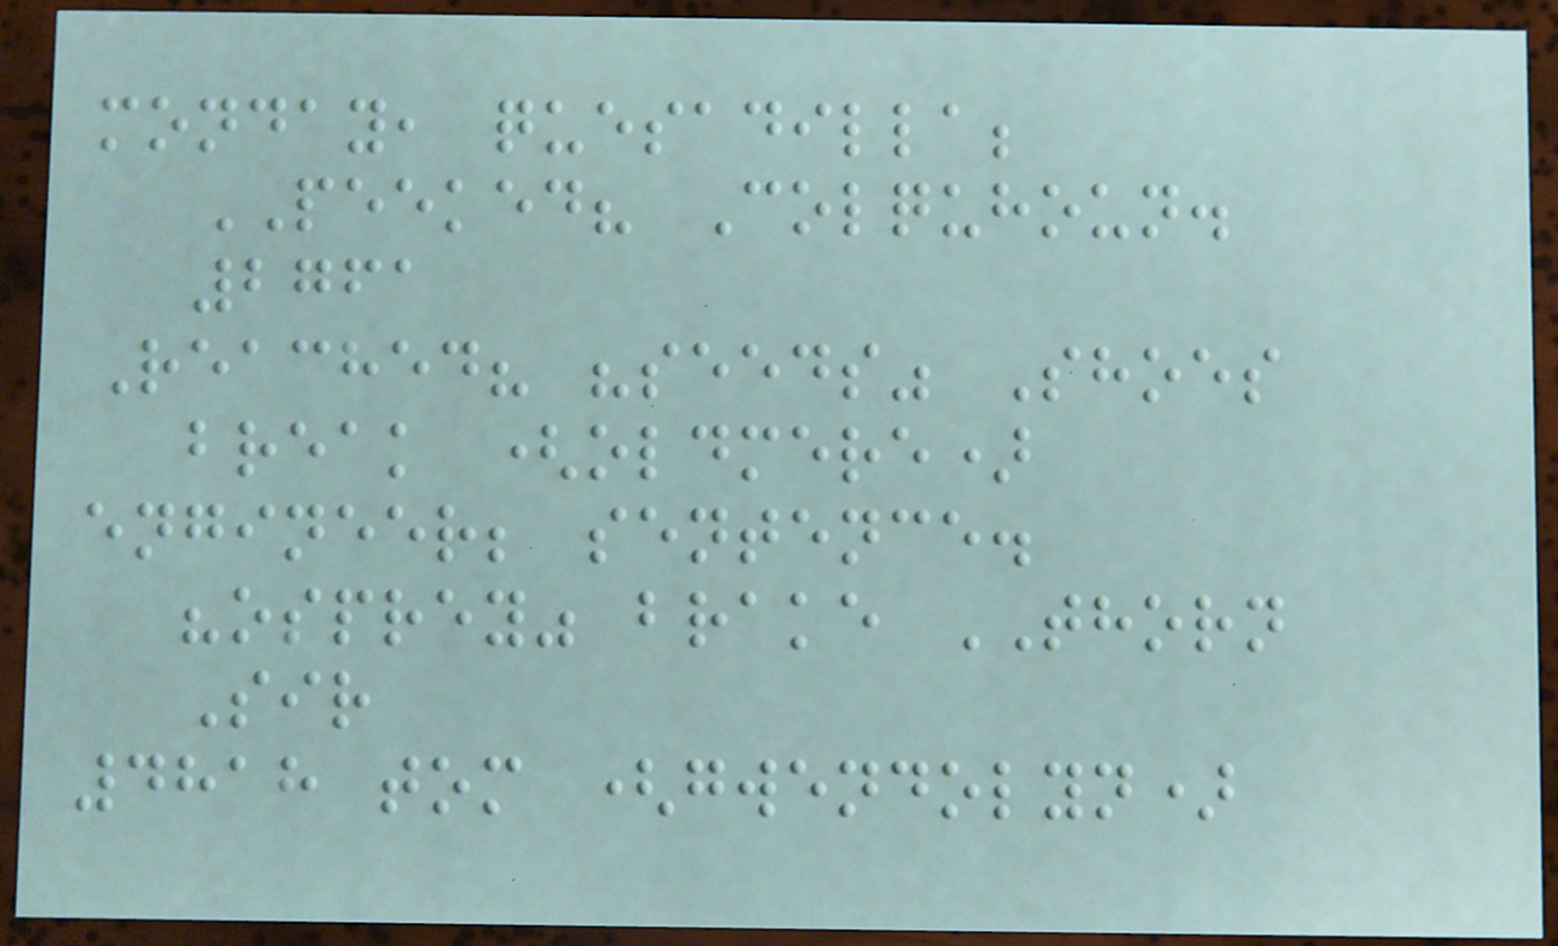monday, quesadilla;
PEEKED? Colquhoun.
2761
Reached? "seeds" Shoes
break (oldmere)
engineer; sentence.
"osprey" brake THORN
Sir
4818 tom (gwendolyn)
